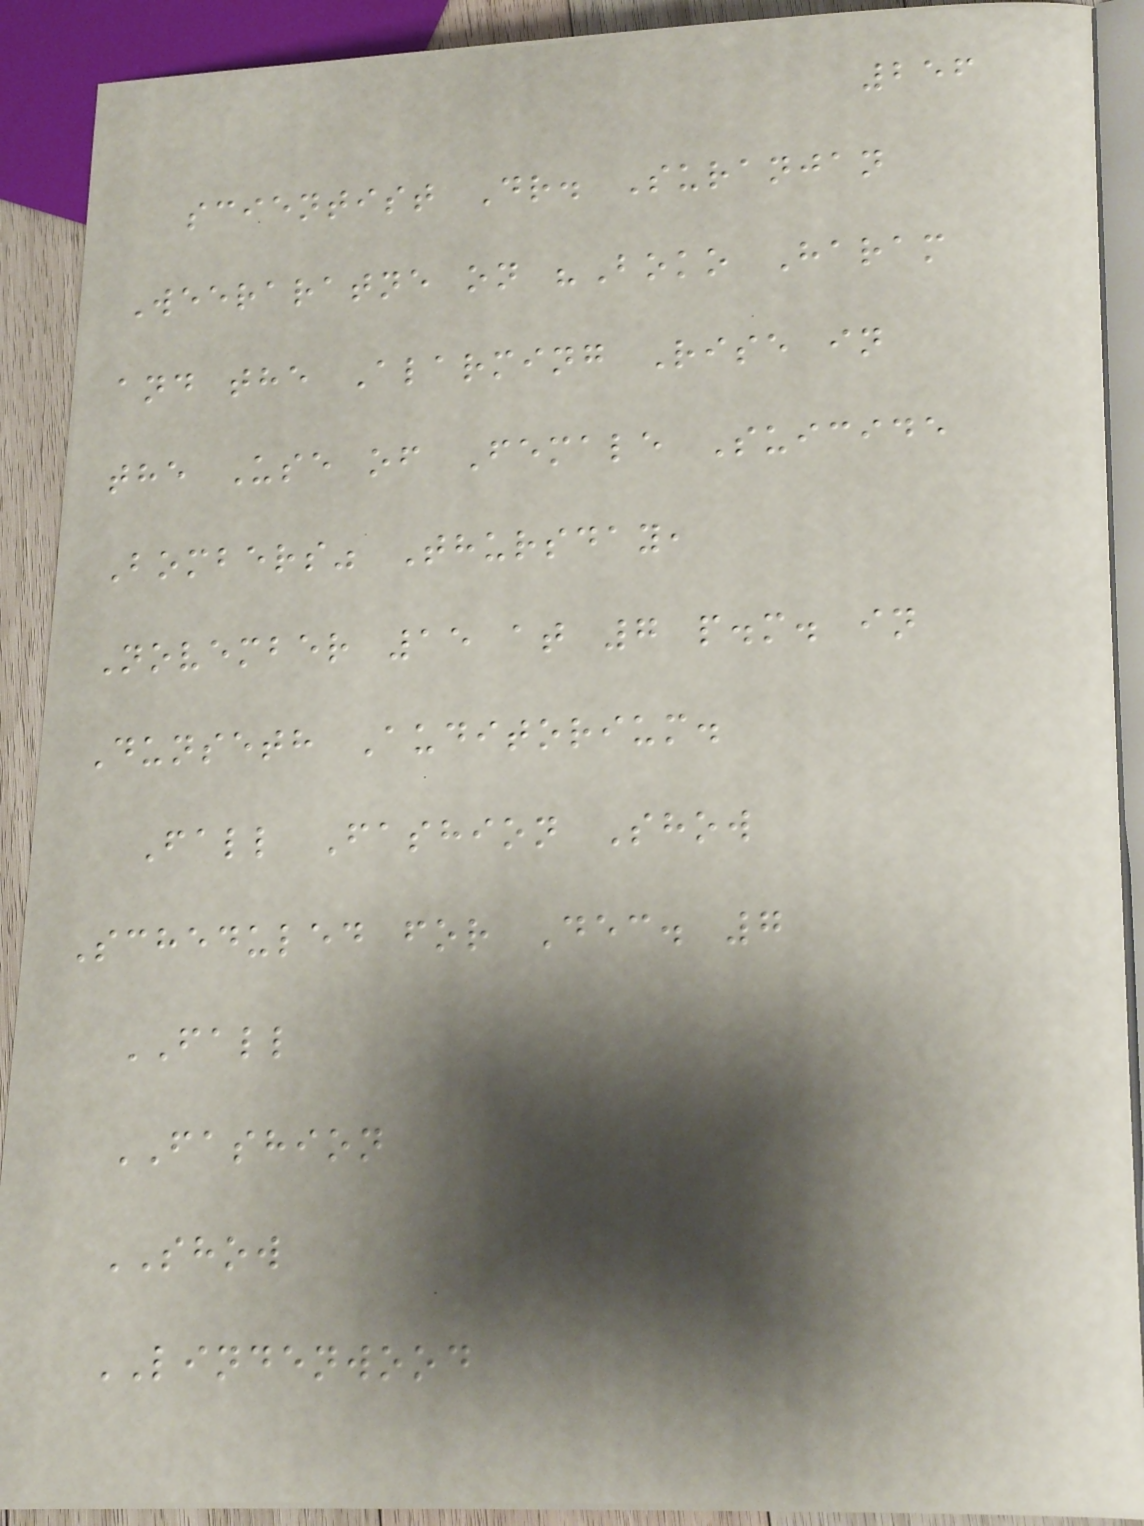256
scientist Dr. Suranjan
Weeraratne on "Boko Haram
and the Alarming Rise in
the Use of Female Suicide
Bombers" Thursday,
November 15 at 7 p.m. in
Dunseth Auditorium.
Fall Fashion Show
Scheduled for Dec. 7
FALL
FASHION
SHOW
LINDENWOOD
